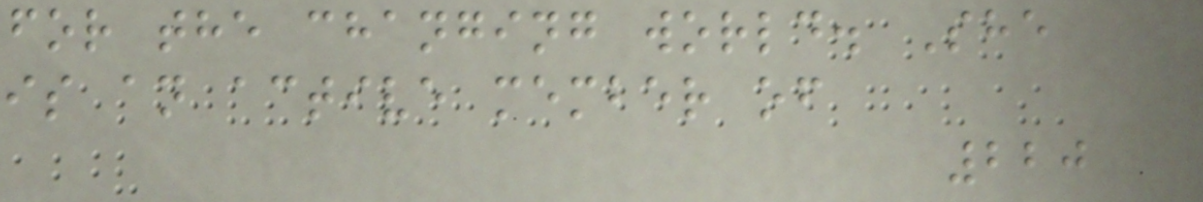for the changing world. She
is an active member of
220
